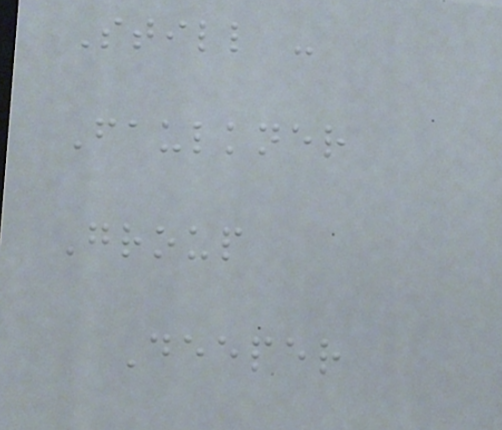Still -
Faulkner
Group
Deeper
